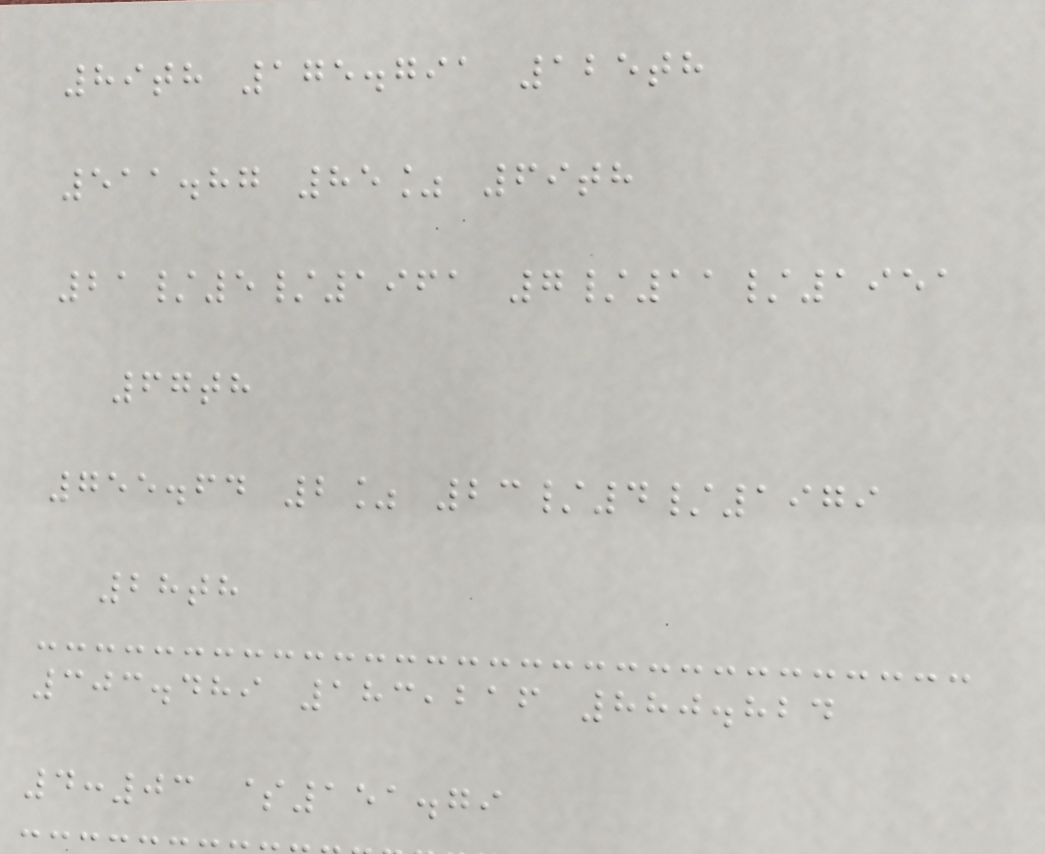89th 175.791 125th
511.87 85% 69th
21/5/1961 7/11/1951
67th
755.64 2% 23/4/1979
28th
303.489 183,216 880.824
4:03 $151.79
